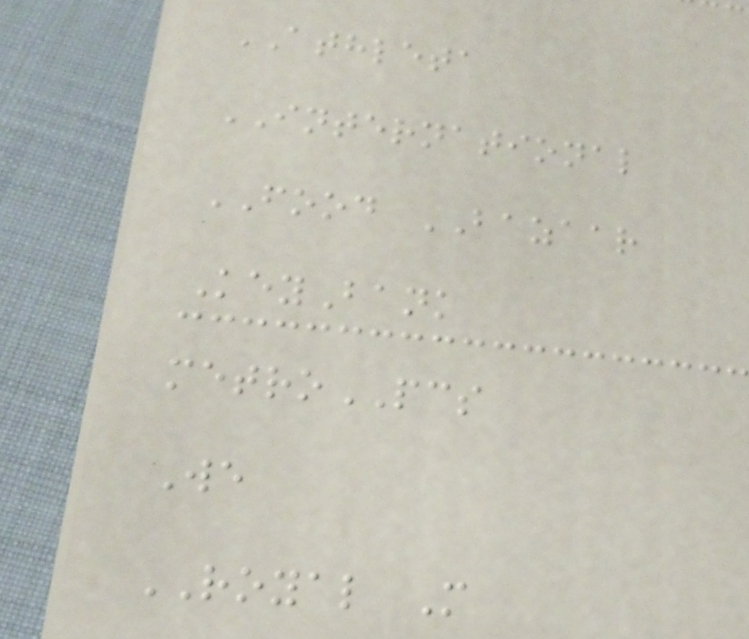ATHLETA
INTERNATIONAL
FOOD BAZAAR
KeyBank
metroPCS
We
ROYAL M
